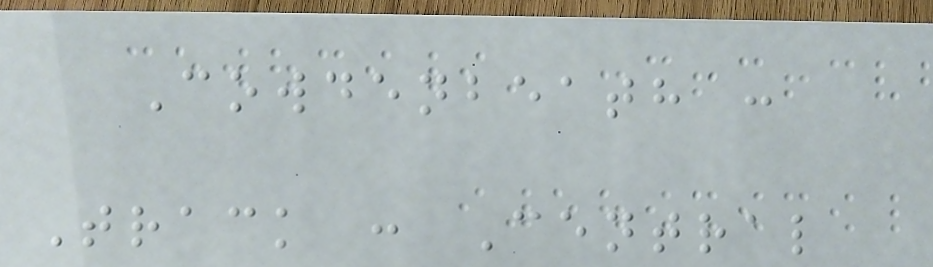Cowdenbeath :
Track : Central
